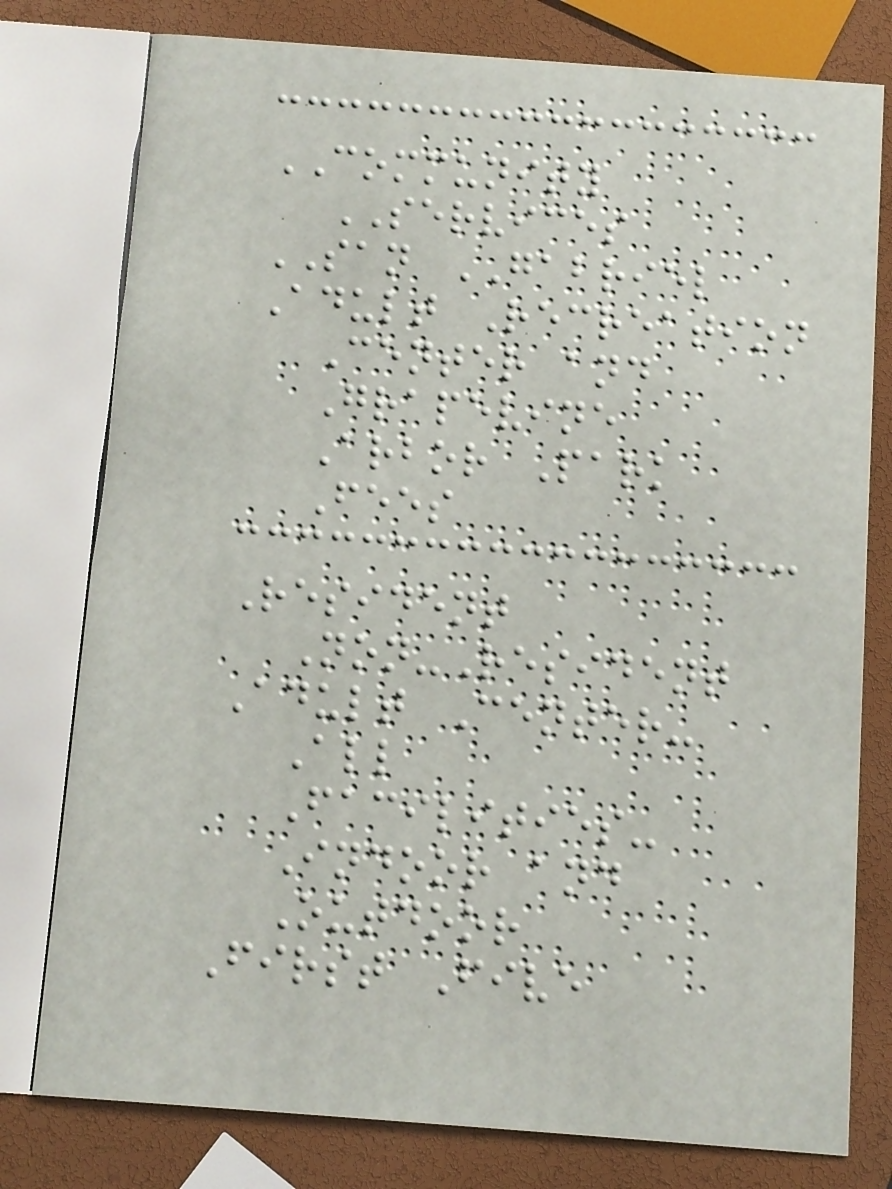COMMUNITY
SERVICES
SAN GABRIEL
Adult Recreation
Center and
Grapevine
Arbor Park
Fees
Resident
Non-Resident
Adult Center-
All
Facilities-
Indoor and
Outdoor
First Five
